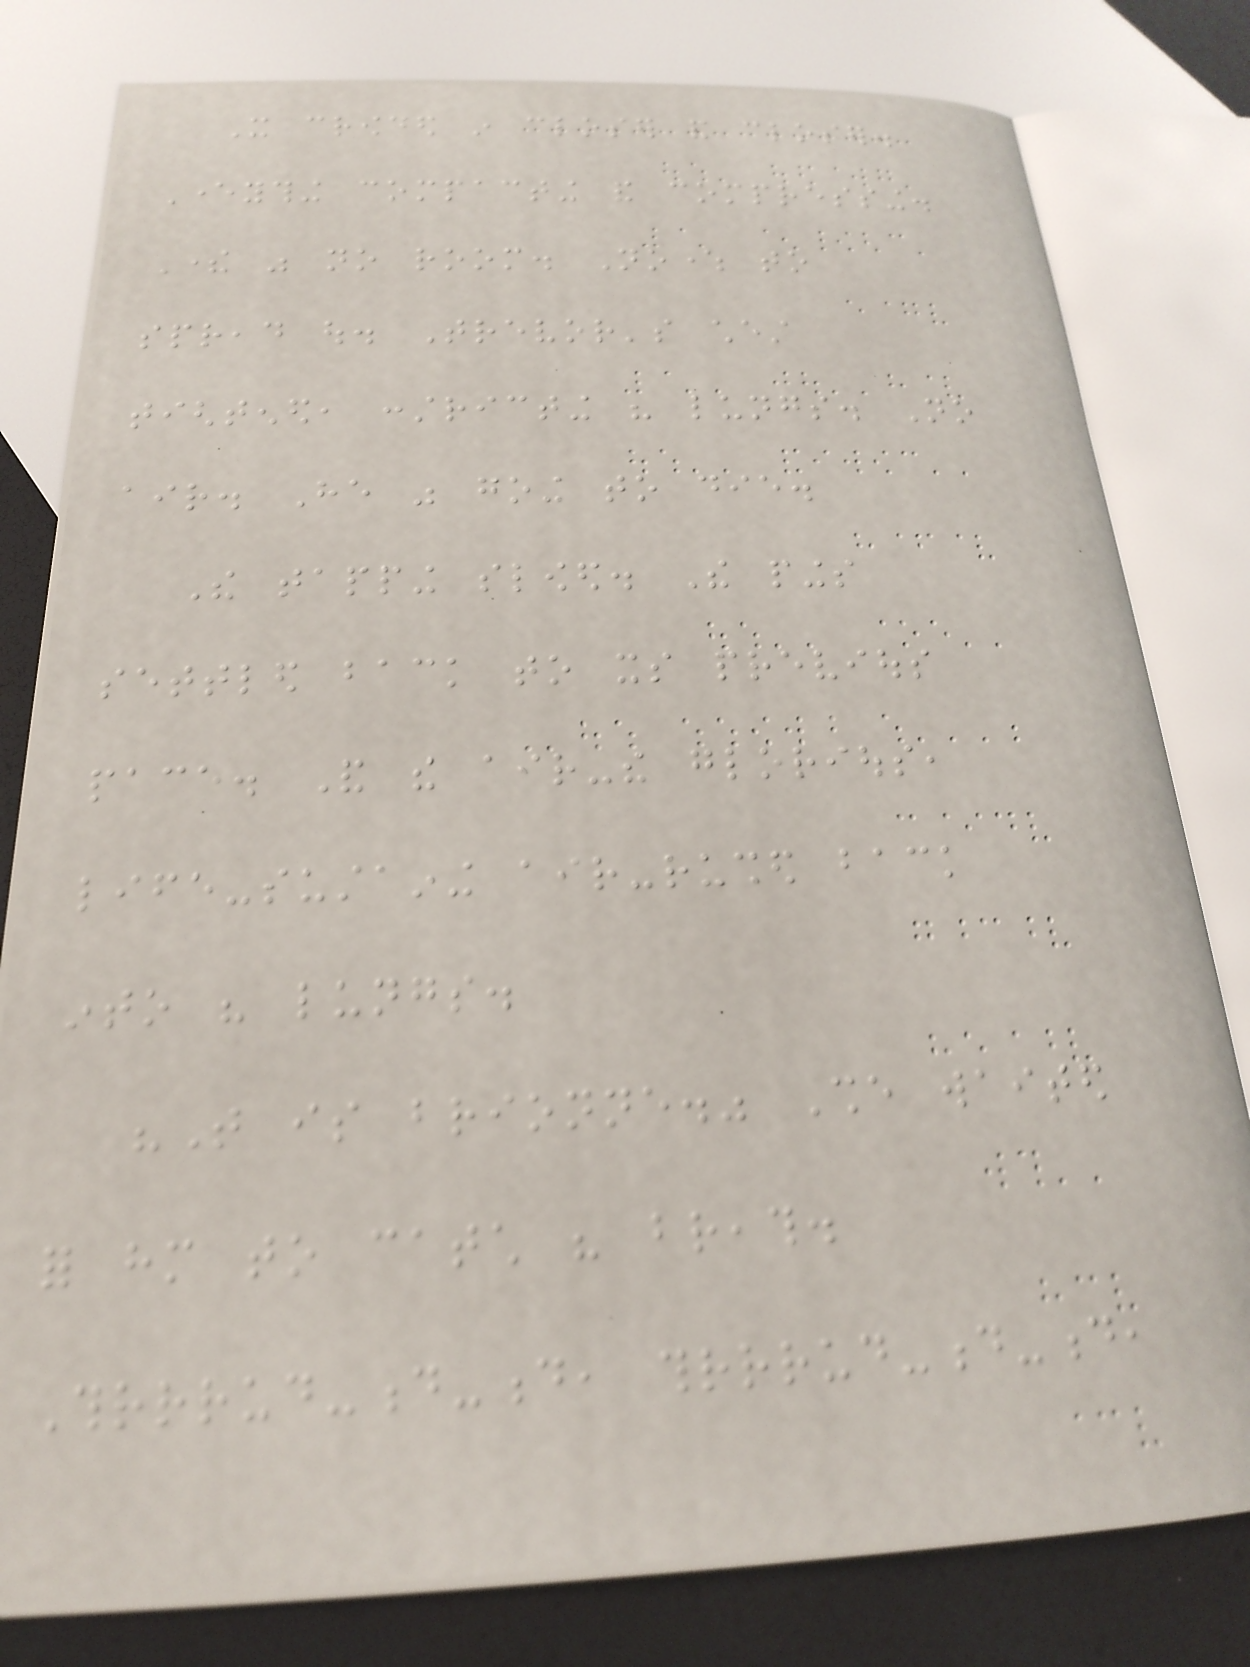It crowded in closer and closer.
Everything compacting and compressing.
There was no room. Nowhere to
spread out. Trevor's chest
tightened, constricting his lungs. No
air. He was going to die.
The tapping slowed. The pings
settled back to its previous
pace. And the air-the glorious,
life-sustaining air-rushed back
into his lungs.
"That is brionne." She waited
for him to catch his breath.
Thrrrud-d-d, thrrrud-d-d,
